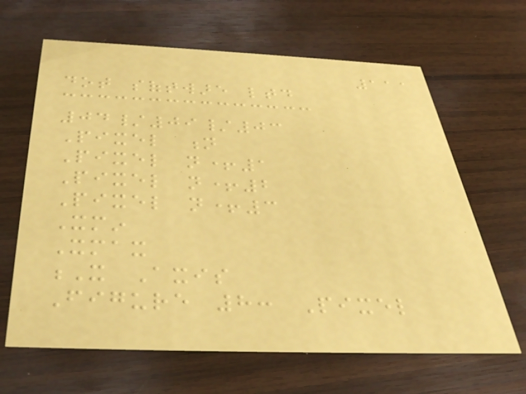111
dot software ltd
04/09/03
Pixel n
Pixel n+1
Pixel n+2
Pixel n+3
Xmin
Xmax
X Axis
Figure 8: Pixel
